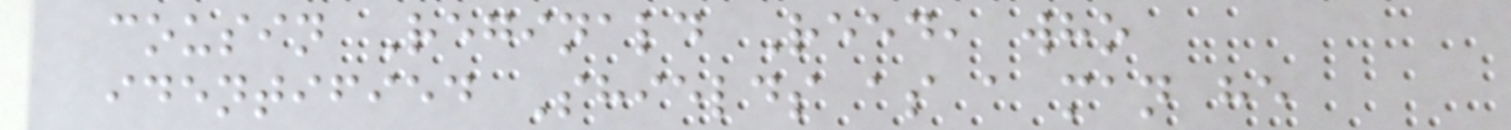cousin Reginald Reed, who
identified Shields as a man he
